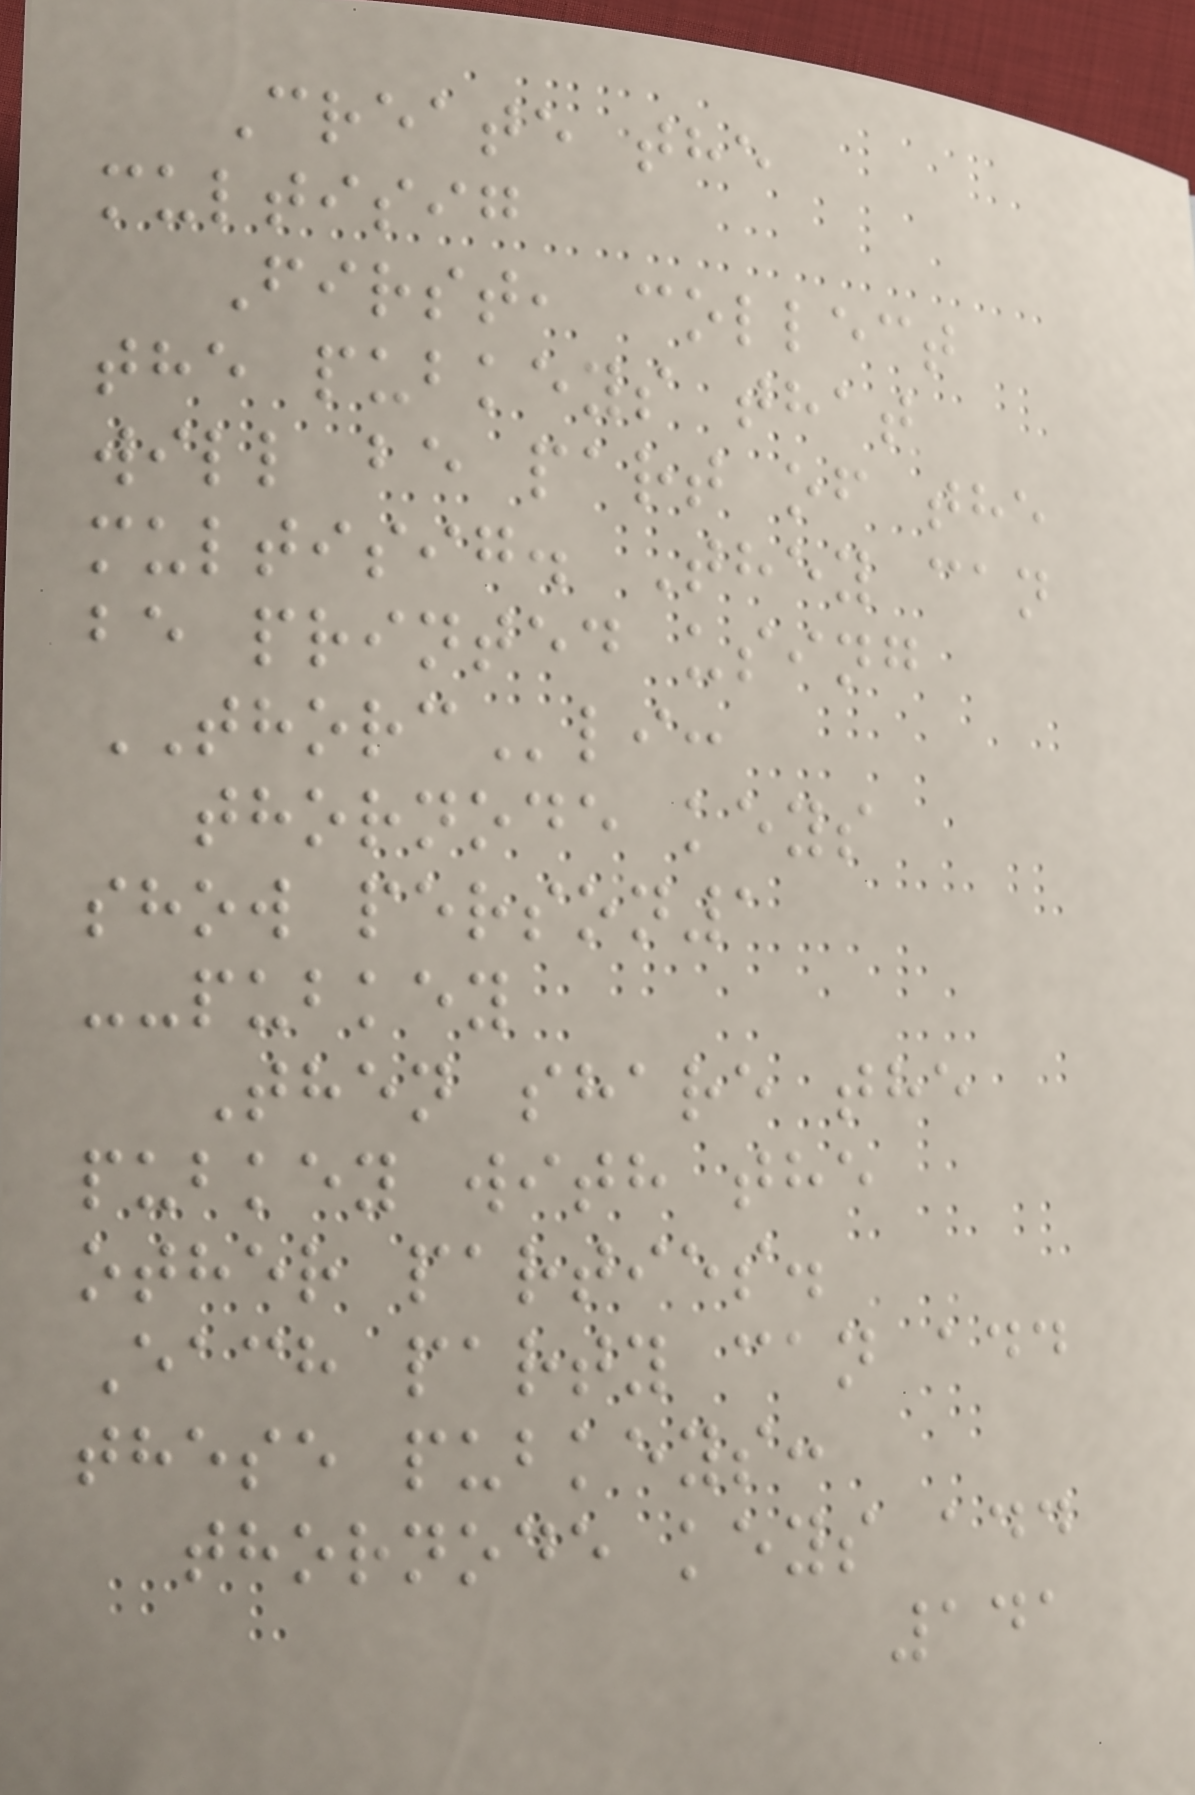Create the
multisig
First, collect
the pubkeys that
will be part of the
multisig. They can
be printed using
THORCli:
thornode keys
show person1
--pubkey
Then share the
pubkey with the
other parties.
Each party can add
these pubkeys:
thornode keys add
141
